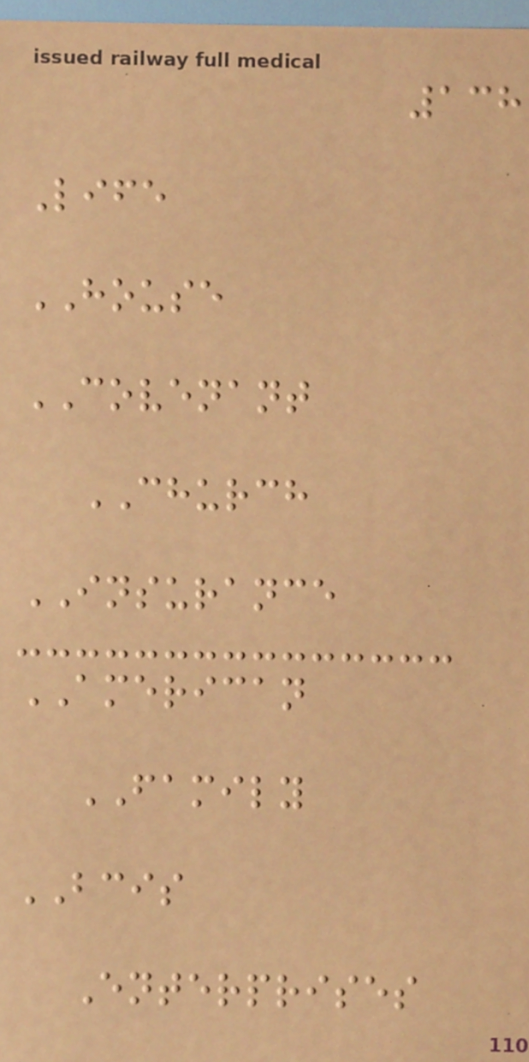138
Life
HOUSE
COVENANT
CHURCH
INSURANCE
AMERICAN
FAMILY
BCIS
Enterprises
